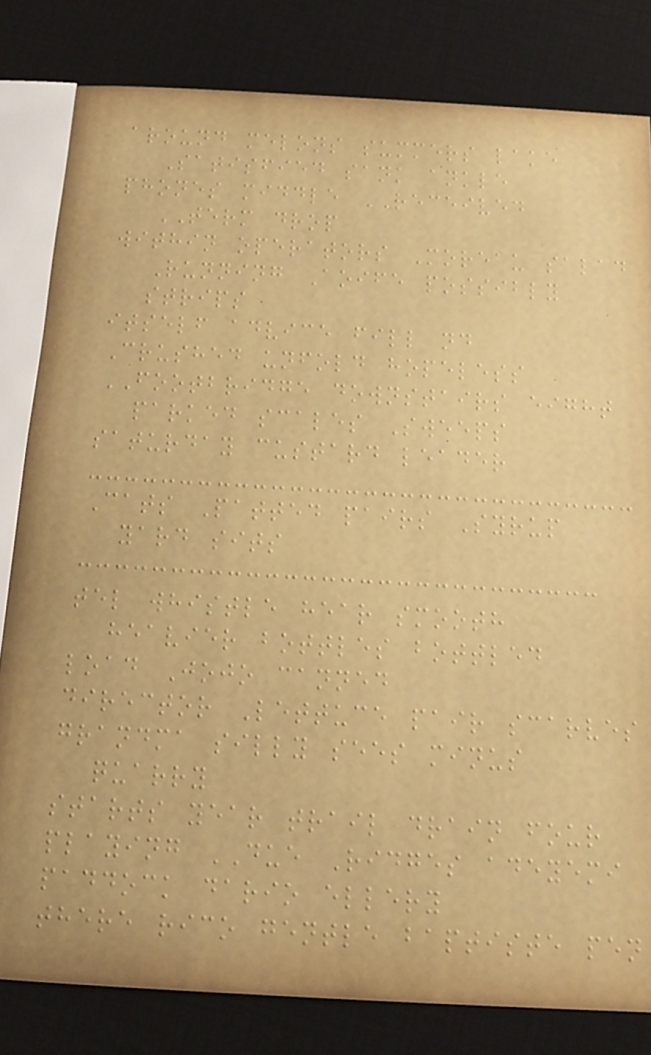around melons summers lake
Satisfied sank ankle
phones middle RECEIVED
TERM drop
within operators Moreau salad
Running Aoife possibly
strips
itself advice fill nd
Crushed unfold hopeless
FOOTBRIDGE downstairs eight
parked scales Sweeps
saturday custard leader
Cats Patted pairs Syrup
yard sits
tel whistle hear smooth
heavier bottles bottled
load Jojo canned
director Lettuce pair scarves
grandma silly sees minus
quarry
starts year trail drain four
playing DUE Ridges adeyemi
paddock dario ellery
there rico gentle baptiste pen
